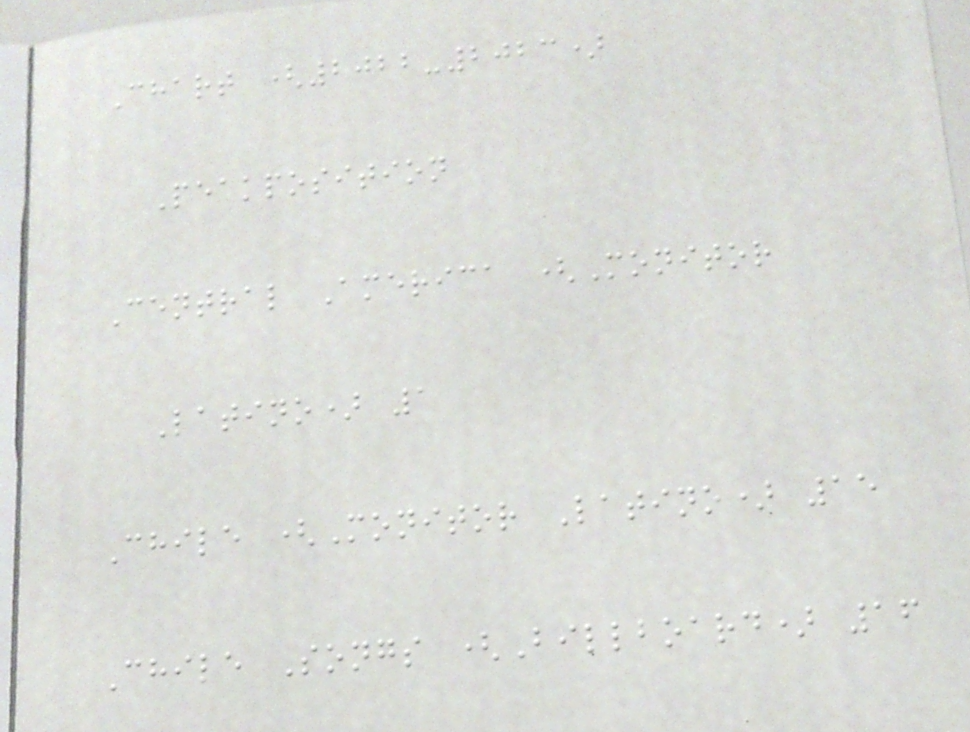Chart (2022-2023)
Peakposition
Central America (Monitor
Latino) 1
Chile (Monitor Latino) 15
Chile Songs (Billboard) 16
